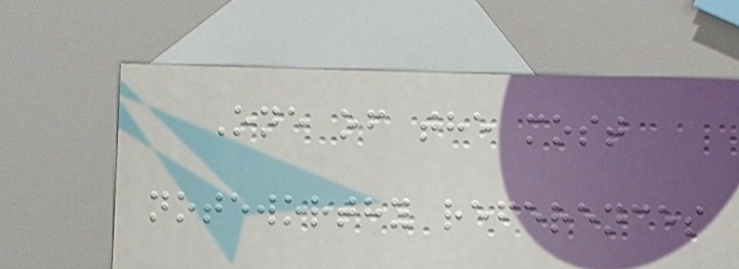One of the most
noteworthy references
